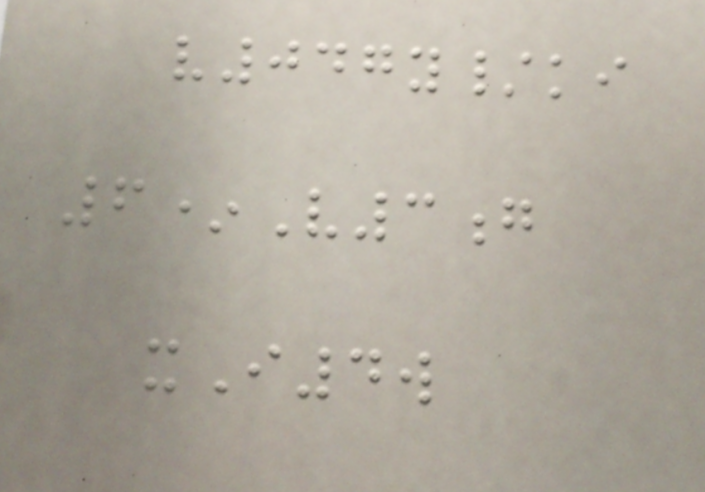v047y/ki
6*V3g
xI4w
